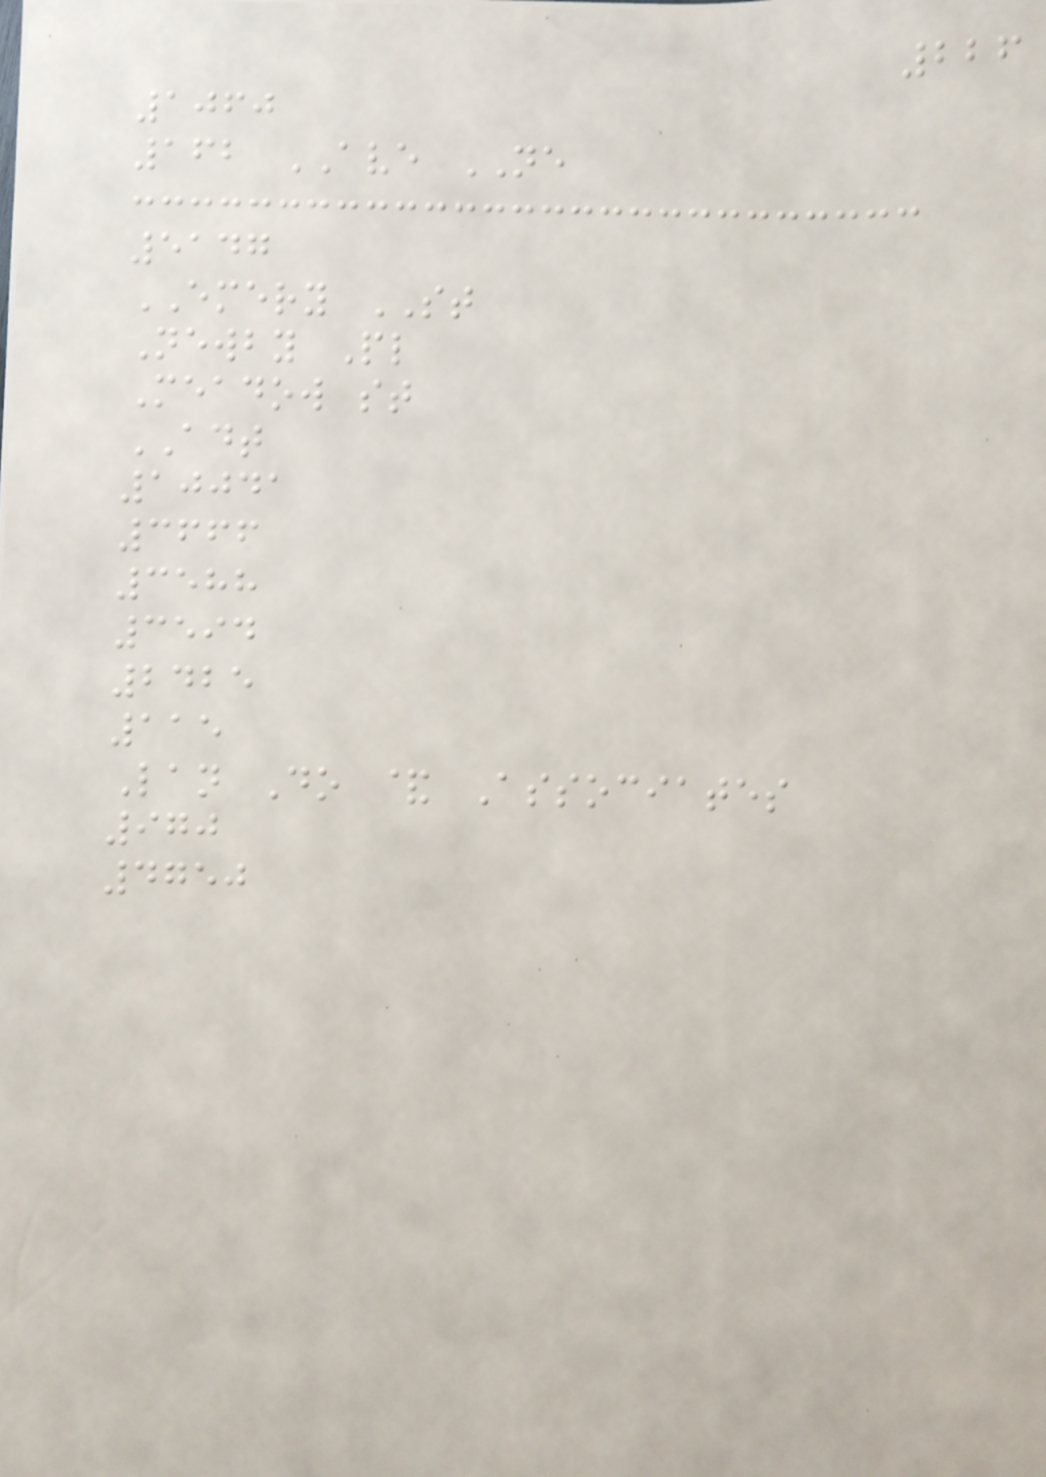226
1060
162 AVE NE
5147
EMERY ST
Newby Pl
Meadow st
ADT
10041
3666
3588
3594
2425
115
Lan Do & Associates
970
4750
